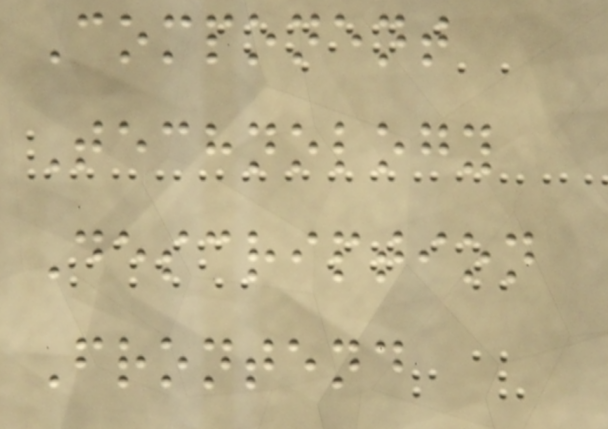Component
Technology
Description
Frontend
